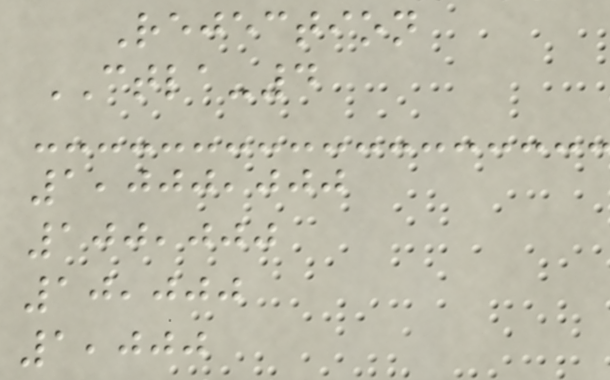Rejection
CTLA-4
1,000,000
100,000
10,000
1,000
